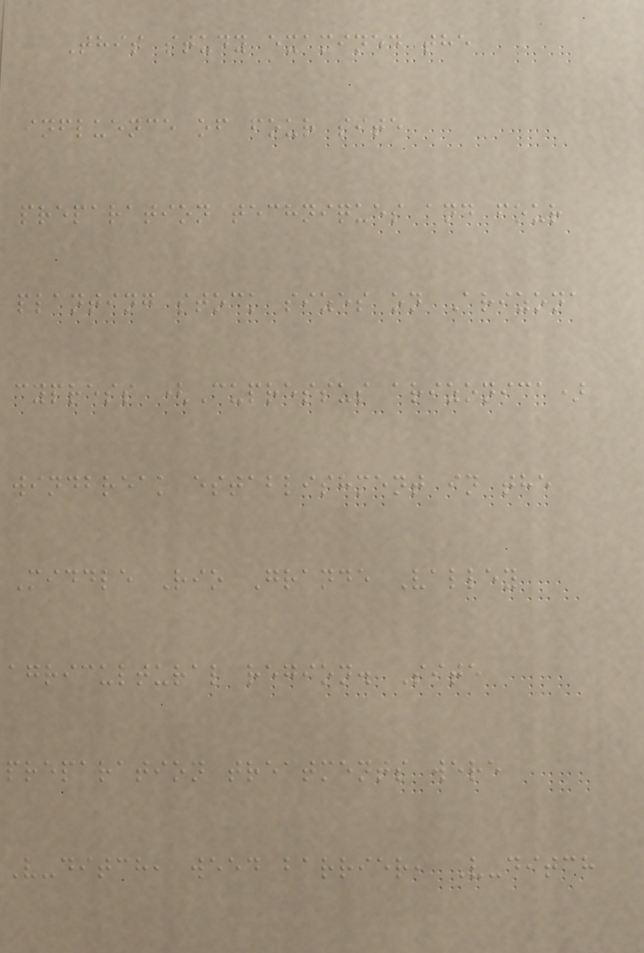This study examined the
influence of four site
preparation techniques and four
planting stock sizes on Arizona
cypress (Cupressus arizonica)
windbreak establishment in the
Middle Rio Grande Valley
agricultural region. Site
preparation treatments were
V-ditch, weed barrier, V-ditch
